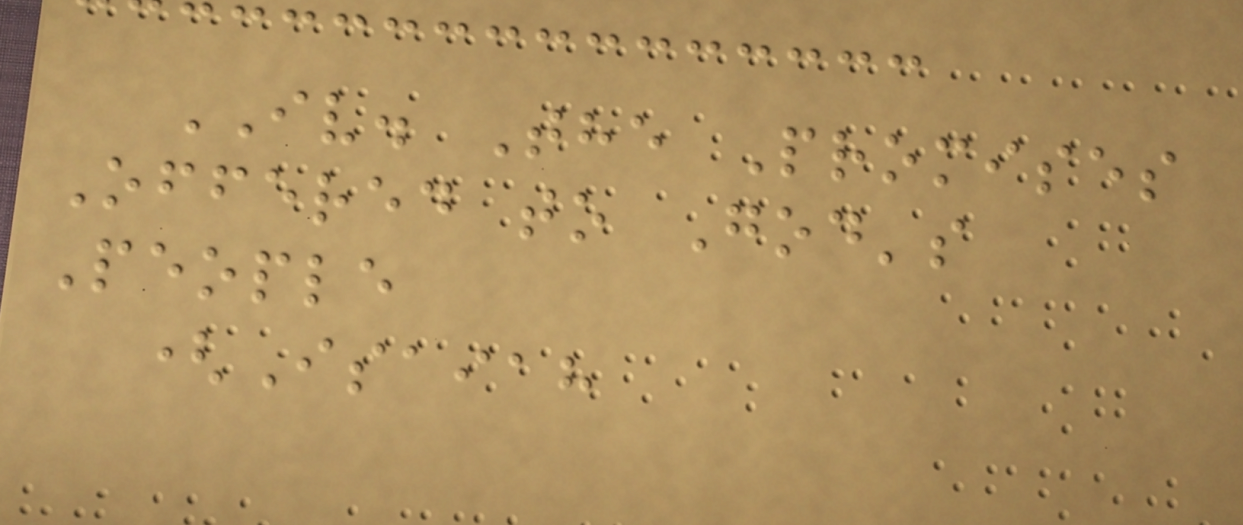IV. The Promises
Offered to God's
People
(Isaiah
